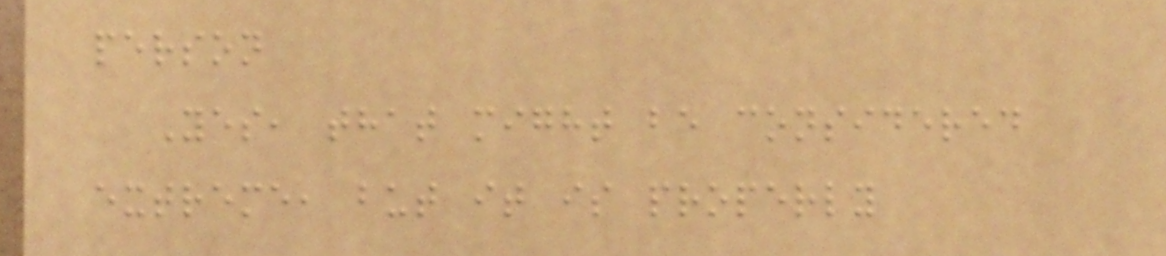person
Yes, that might be considered
extreme, but it is properly
